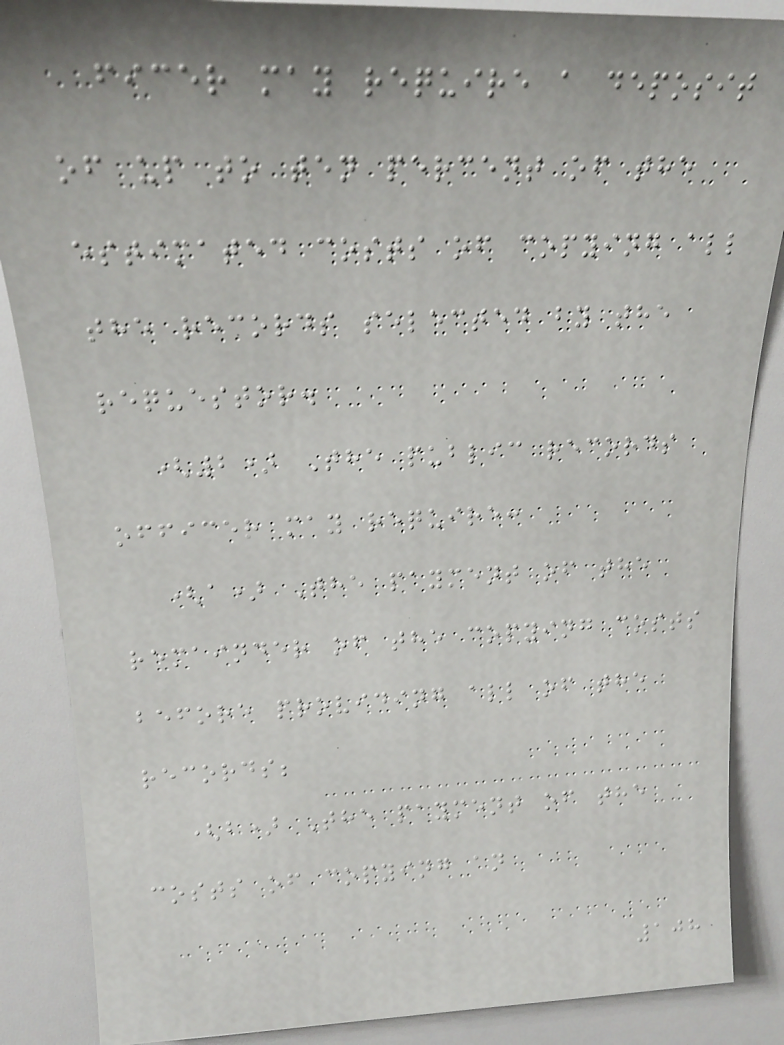ficer may require a deposit
of up to ten percent of the
estimated costs of copying all
the records selected by the
requestor.
(2) The public records
officer may require:
(a) The payment of the
remainder of the copying costs
before providing all of the
records;
(b) The payment of the
costs of copying an
108
